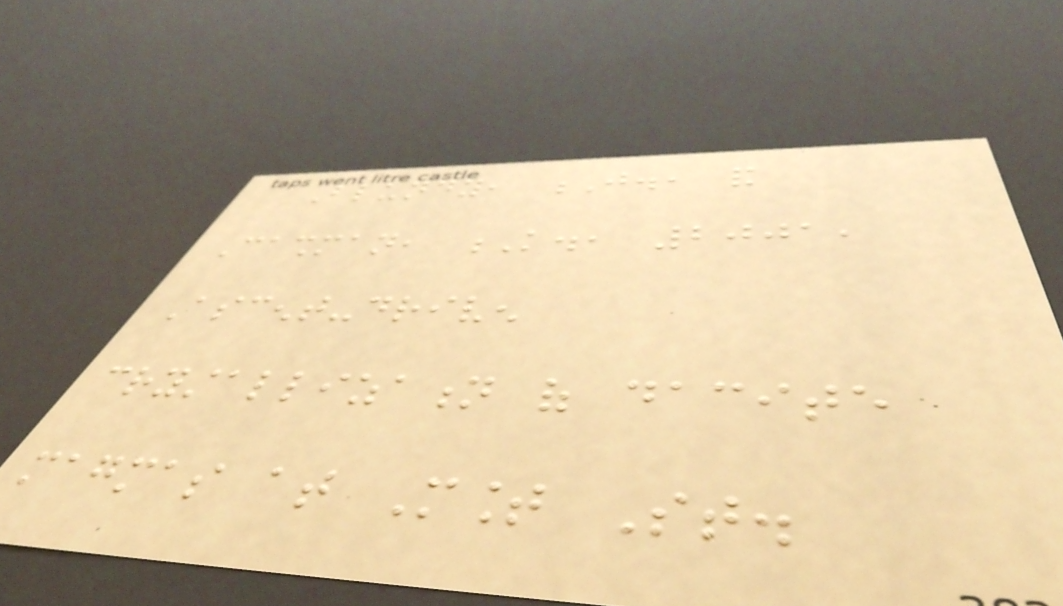Blundy, J., and
Cashman, K., 2001,
Ascent-driven
crystallization of dacite
magmas at Mount St.
